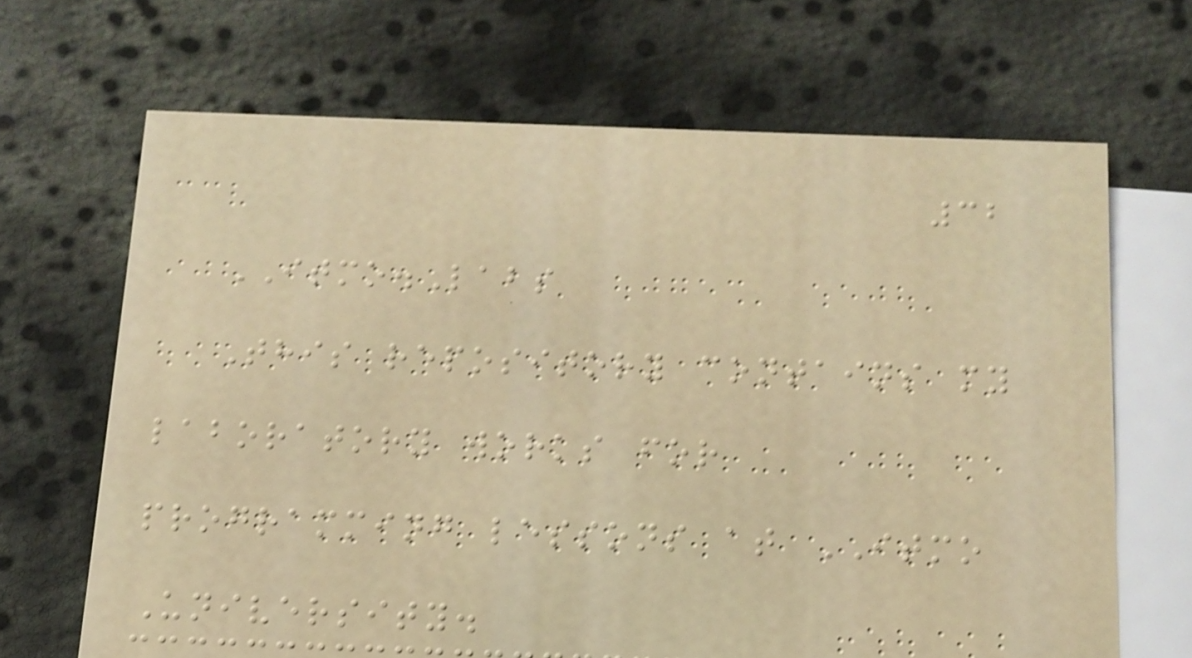32
ITMO.Labs
This repository contains my
laboratory works for
programming lessons at ITMO
University.
